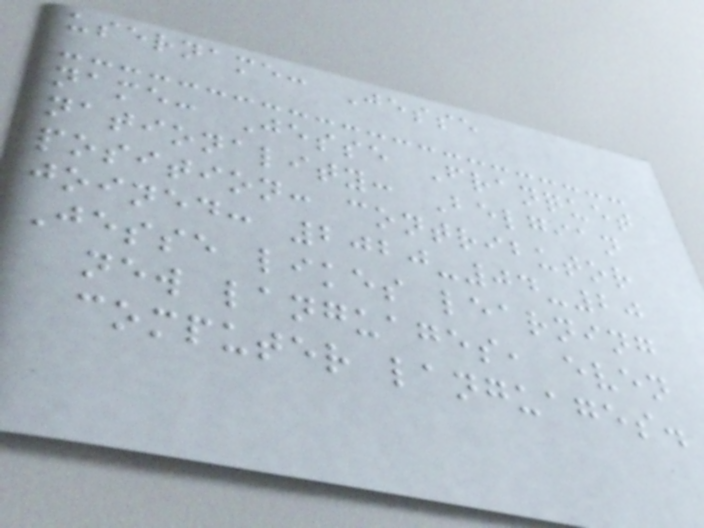username: Jesse
name: Jesse Franquet
nationality: Belgian
position: contributor
joined: 2020-04-20
Jesse likes learning
new languages, even
computer languages.
